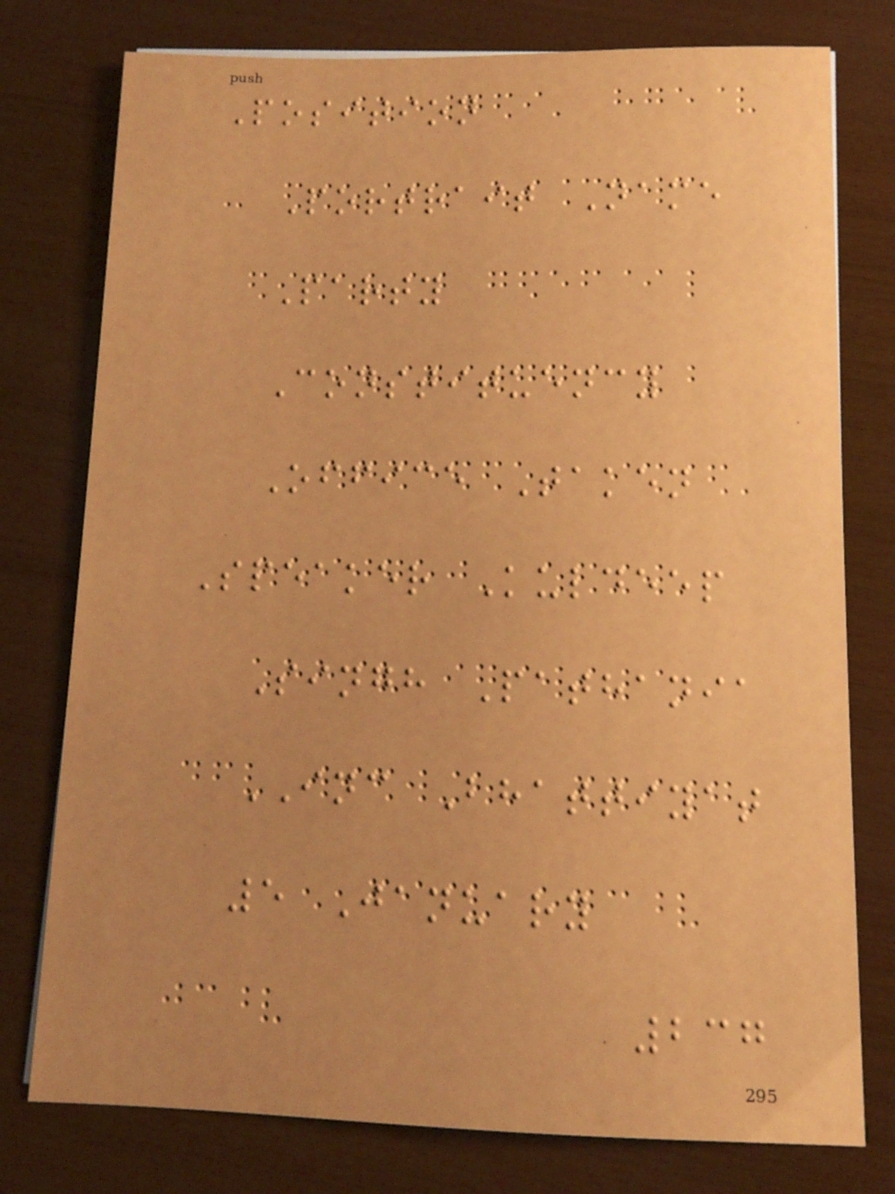Position
Portrait Name
Party
Constituency
Office Taken
Speaker Kuldeep
Singh Pathania
INC Bhattiyat
5 January
237
